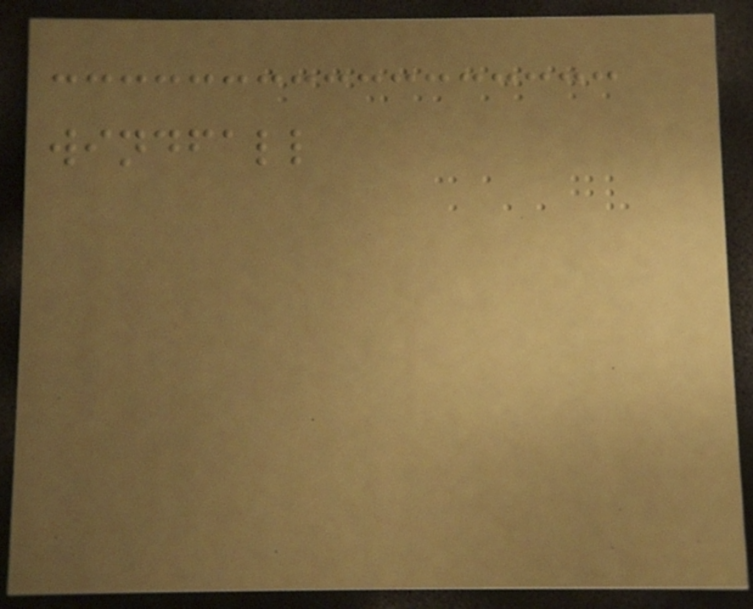windfall
